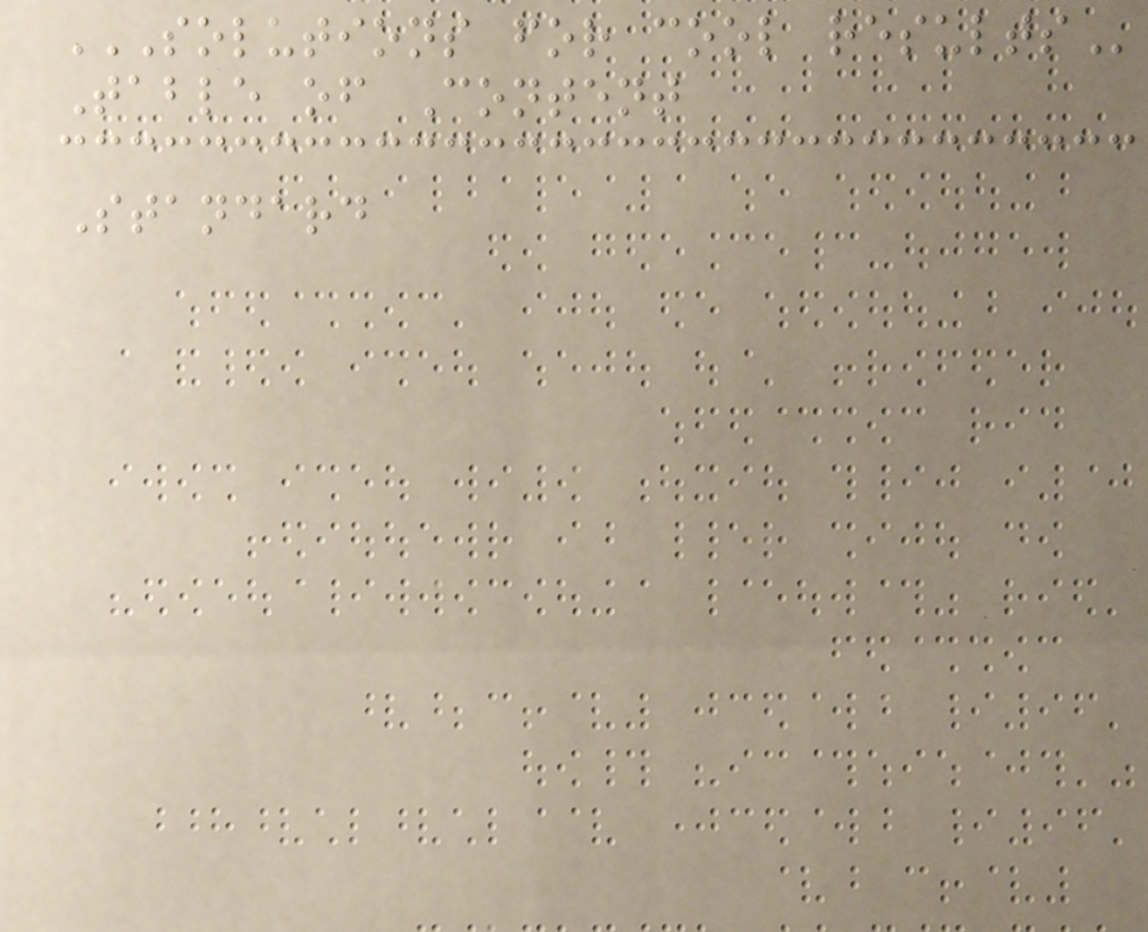SOLUTIONS FOR COOL RESULTS
Table of Content
Standard
